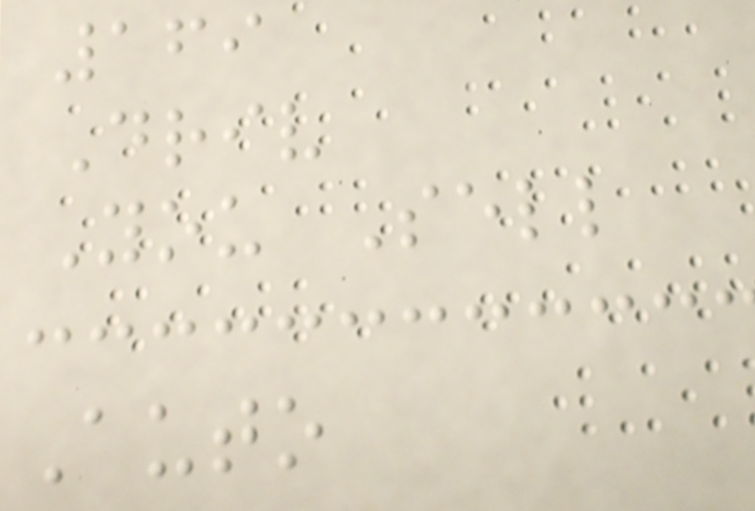169
Driv
You Sell
Auto
